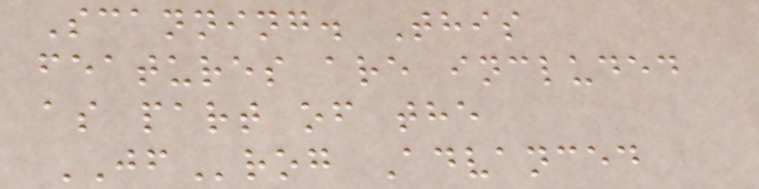Scanning. This
features are included
as part of the
JFrog Advanced
